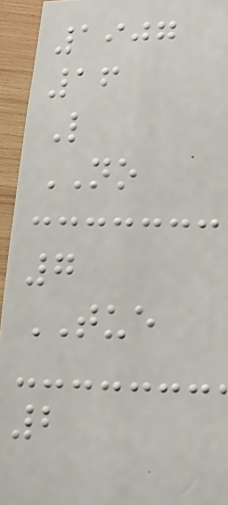1907
16
L
NO
7
TUE
2
